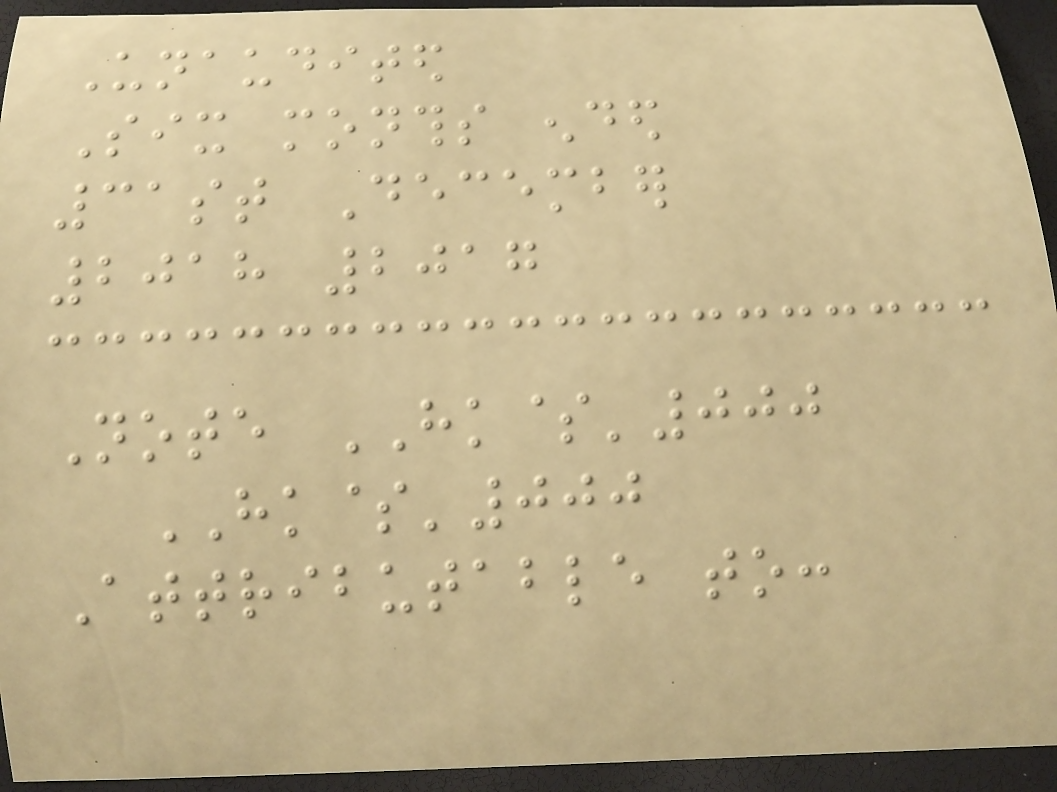Unaudited
Six months ended
31st December
2018 2017
Note HK$'000
HK$'000
Attributable to:
